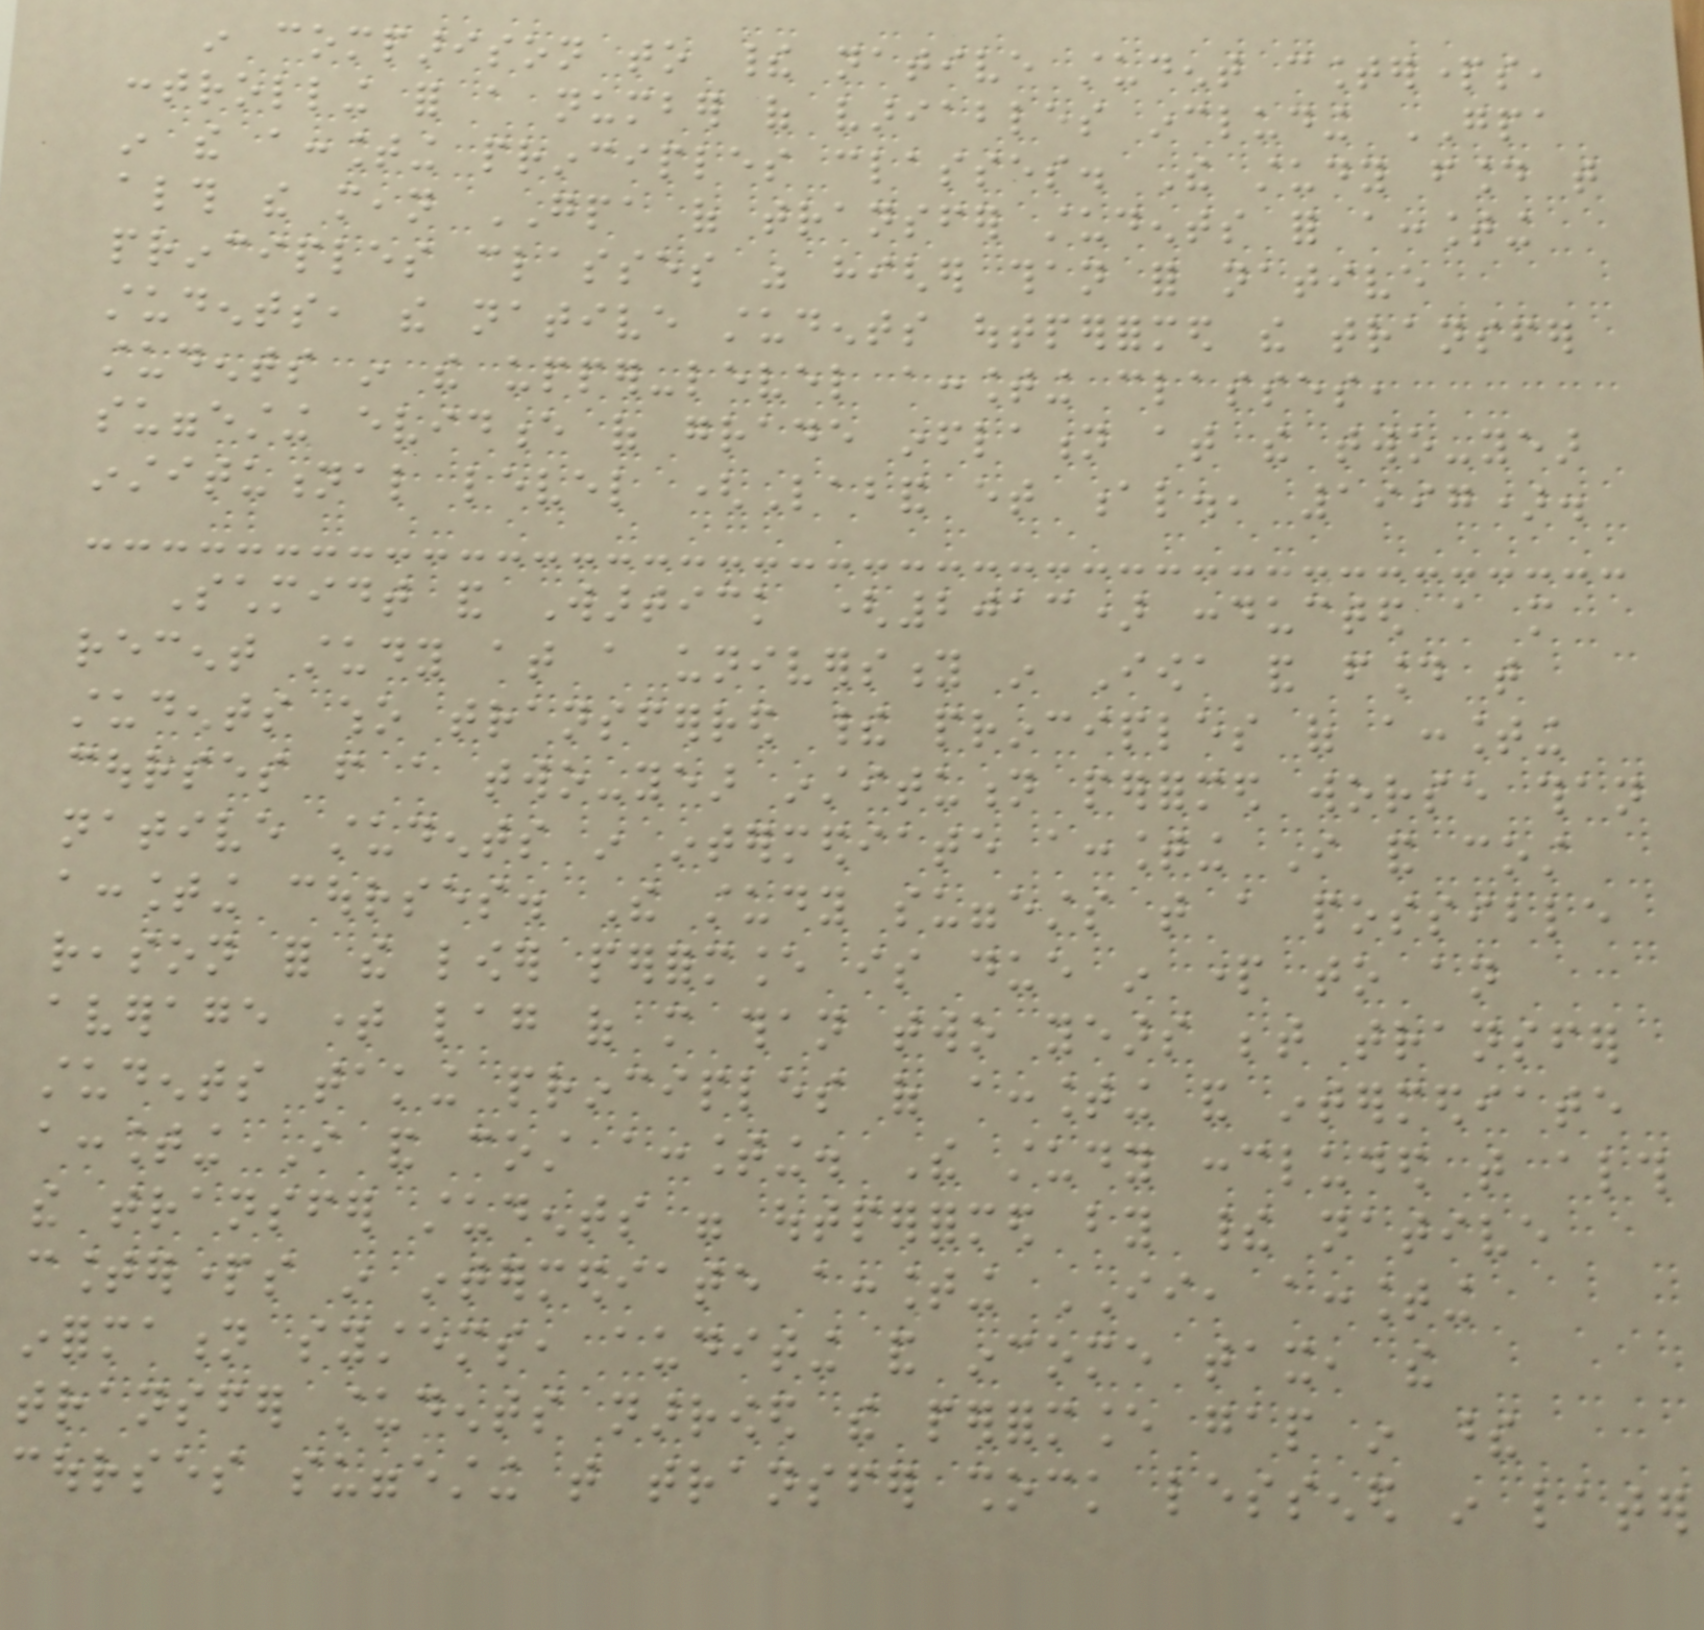in comparison to their native student counterparts,
controlling for a number of variables including GPA
in the accounting principles classes. The study found that
although the mean GPA of transfer students for accounting
principles classes was higher than for native
students, the native students outperformed the transfer
students in the upper-level accounting classes,
suggesting evidence of grade inflation at the two-year
institutional level (Laband et al., 1997).
Schmidt and Wartick (2013) conducted a more
recent study at a university in Iowa and found that
students who transferred their principles of accounting
courses from a two-year institution performed worse than
native students in intermediate accounting I and cost
accounting courses. The study suggests that a possible
reason for the lower performance is due in part to an
average time lag of more than two years between transfer
students taking principles of accounting and intermediate
accounting I and cost accounting. The study concluded that although
the transfer students were outperformed by their native
counterparts in intermediate accounting II, accounting
information systems, auditing and income tax, the
transfer students narrowed the performance gap in these
courses suggesting that transfer shock lessened in later
